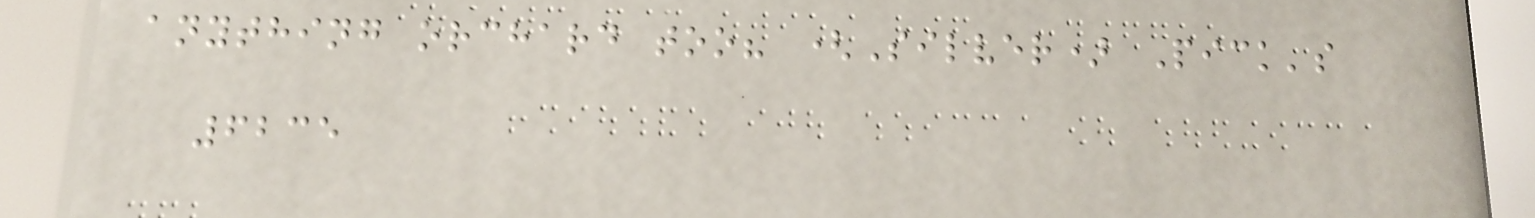anything orchard too? (Silver) Pick's
6235
